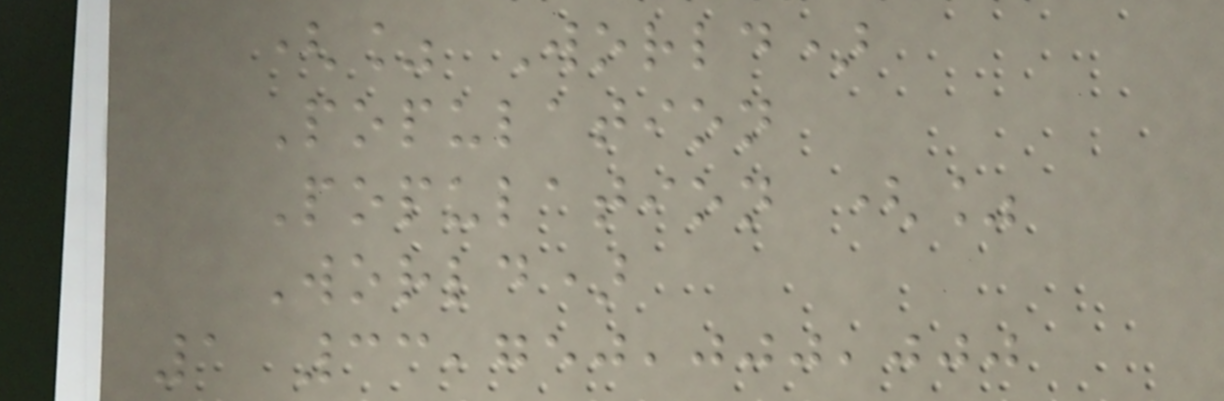(% World)
Population
Population (%
World)
1 33,750,000,000
